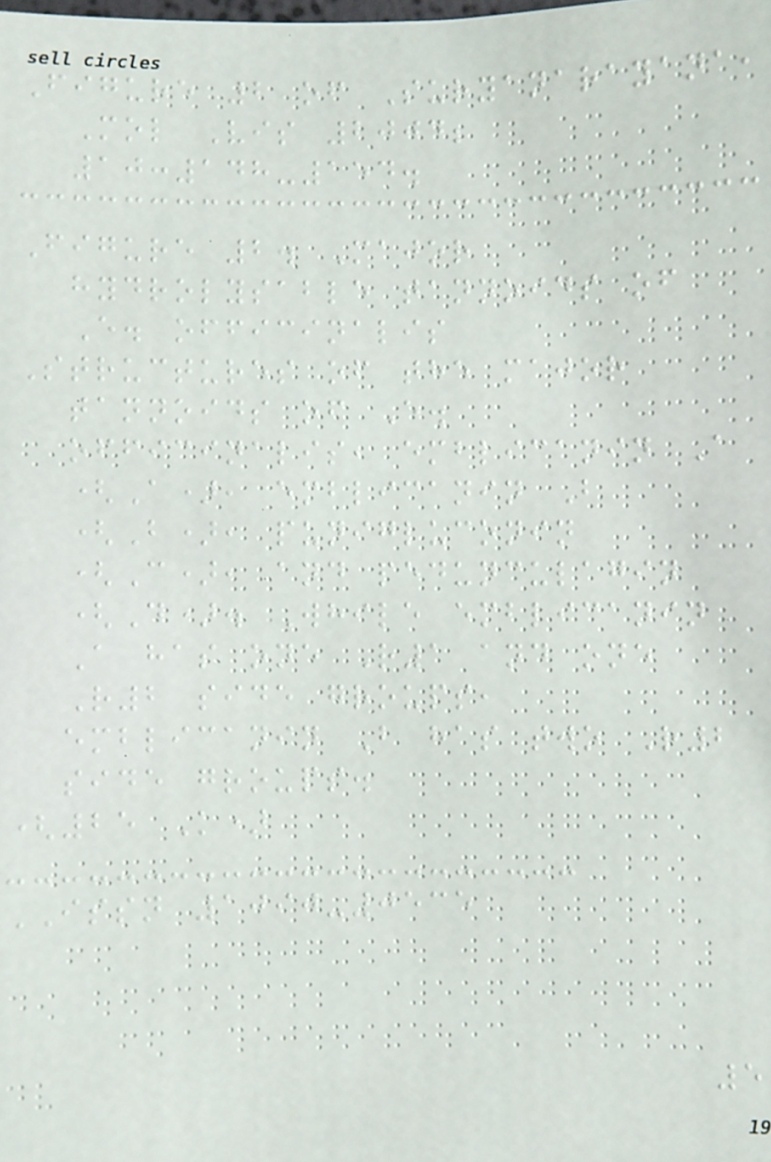Figure 2 of Suryanarayana,
Mol Vis 2004;
10:148-154.
Figure 2. Major
hydrolysable tannoids of
E. officinalis
Structures of the major
tannoids of E.
officinalis, emblicanin A
(A), emblicanin B
(B), punigluconin
(C), and pedunculagin
(D). While emblicanin
A has one R1 and one
R2 side groups,
emblicanin B has two R2
side groups.
(25 K)
ISSN 1090-0535
5
